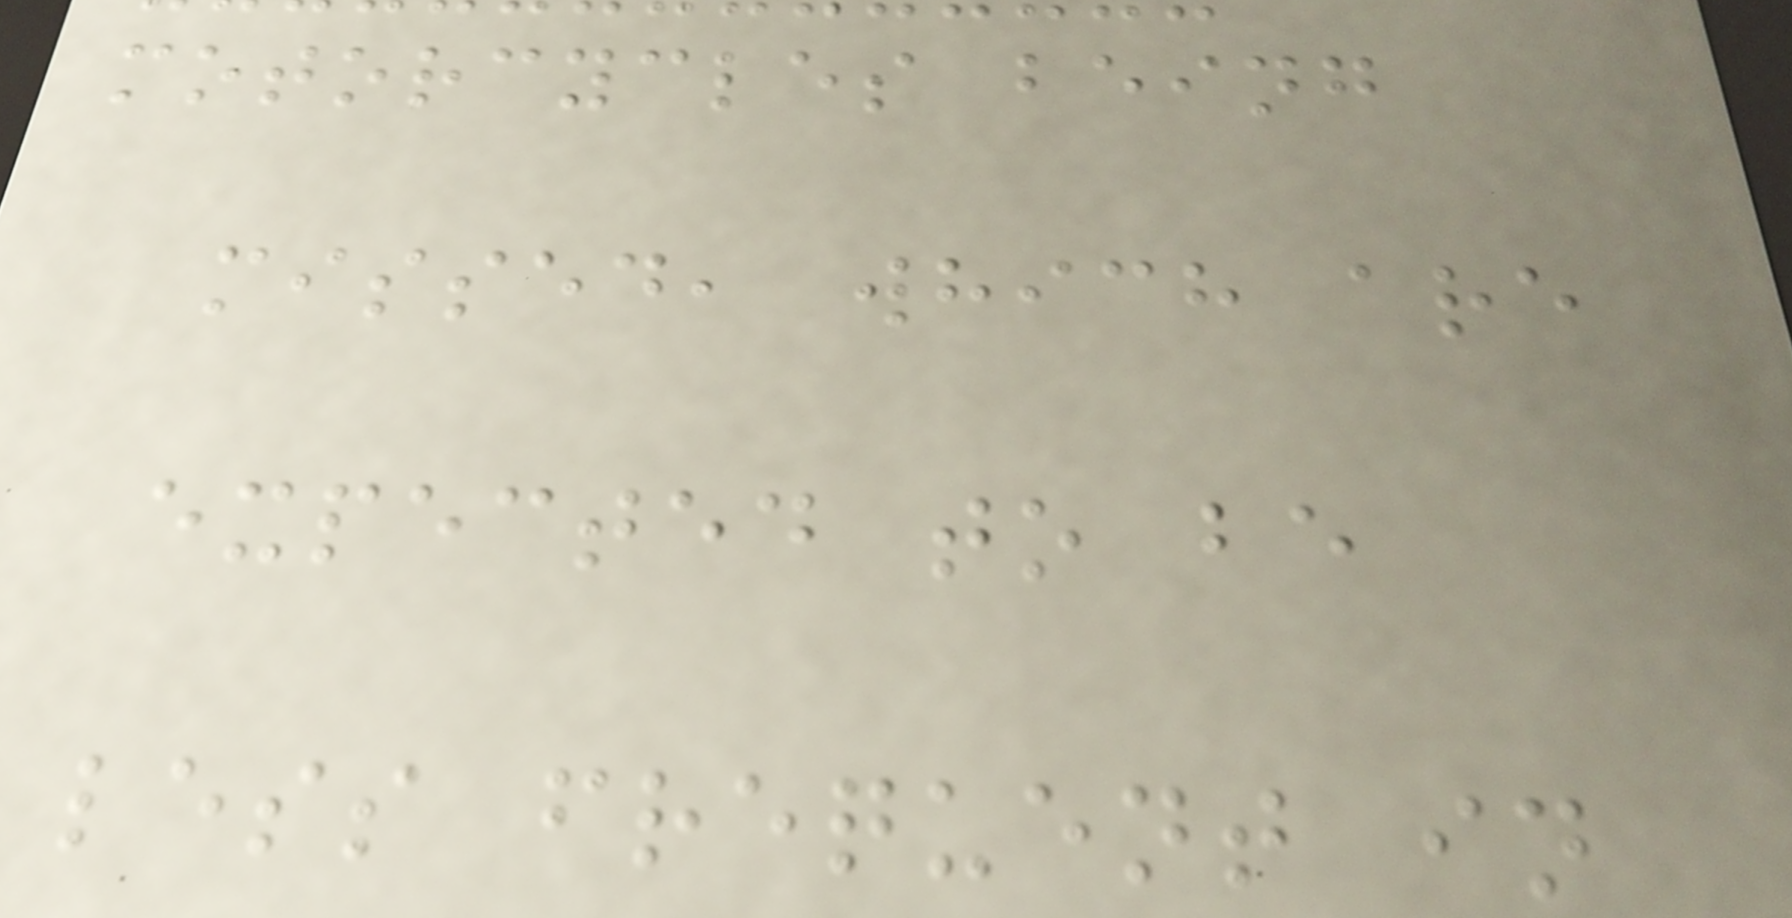motorcycles being
missed, which are
expected to be
less frequent in
